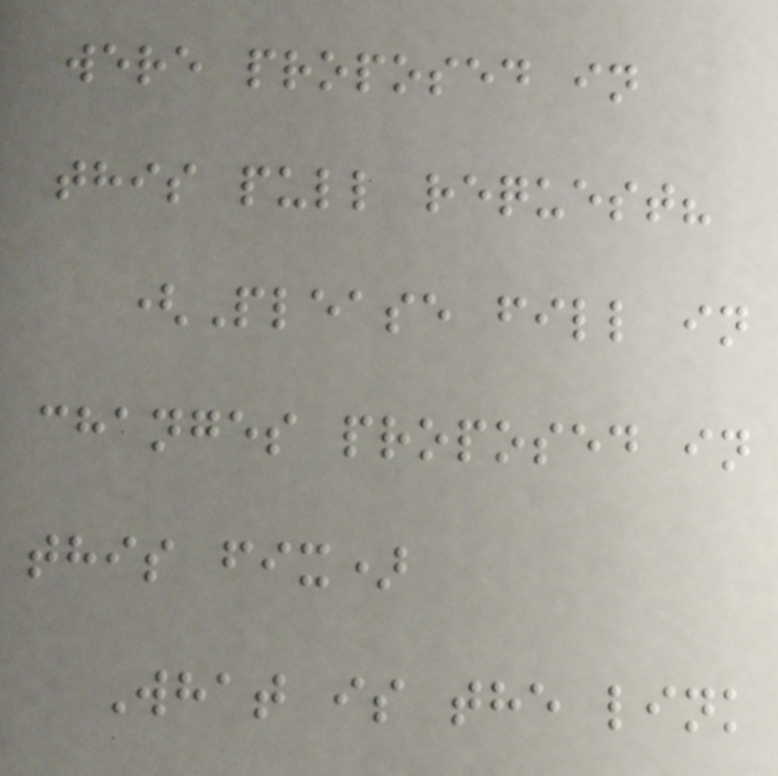were proposed in
this pull request?
(Please fill in
changes proposed in
this fix)
What is the link
